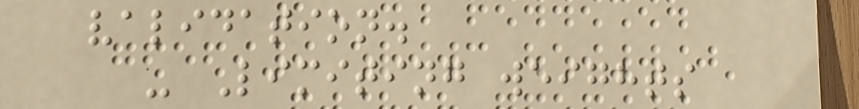validation.
- Limiting weights
